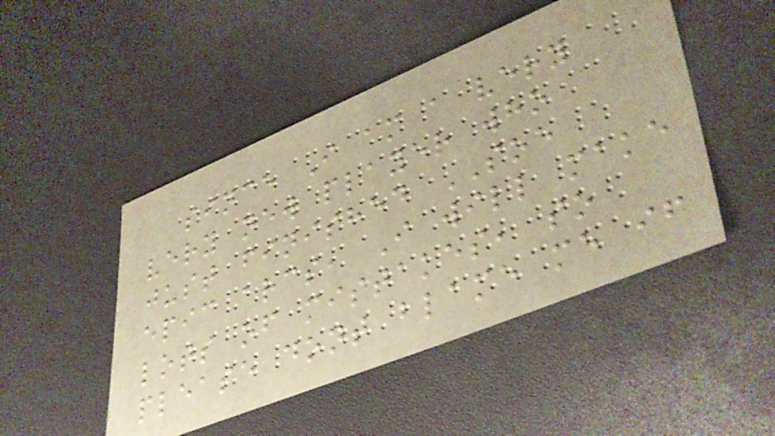since I am a very
very new player who
just finished SOE
epic arcs, I will make
lots of mistakes, so
please dont blame me if
